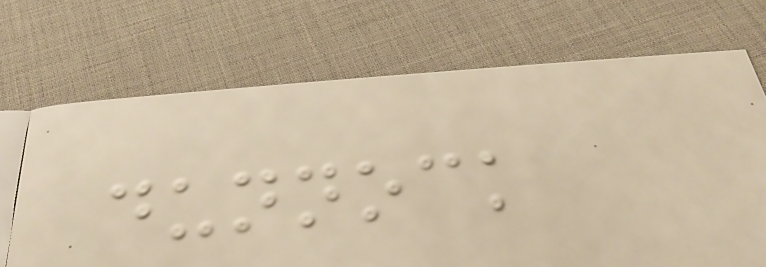dunnock
